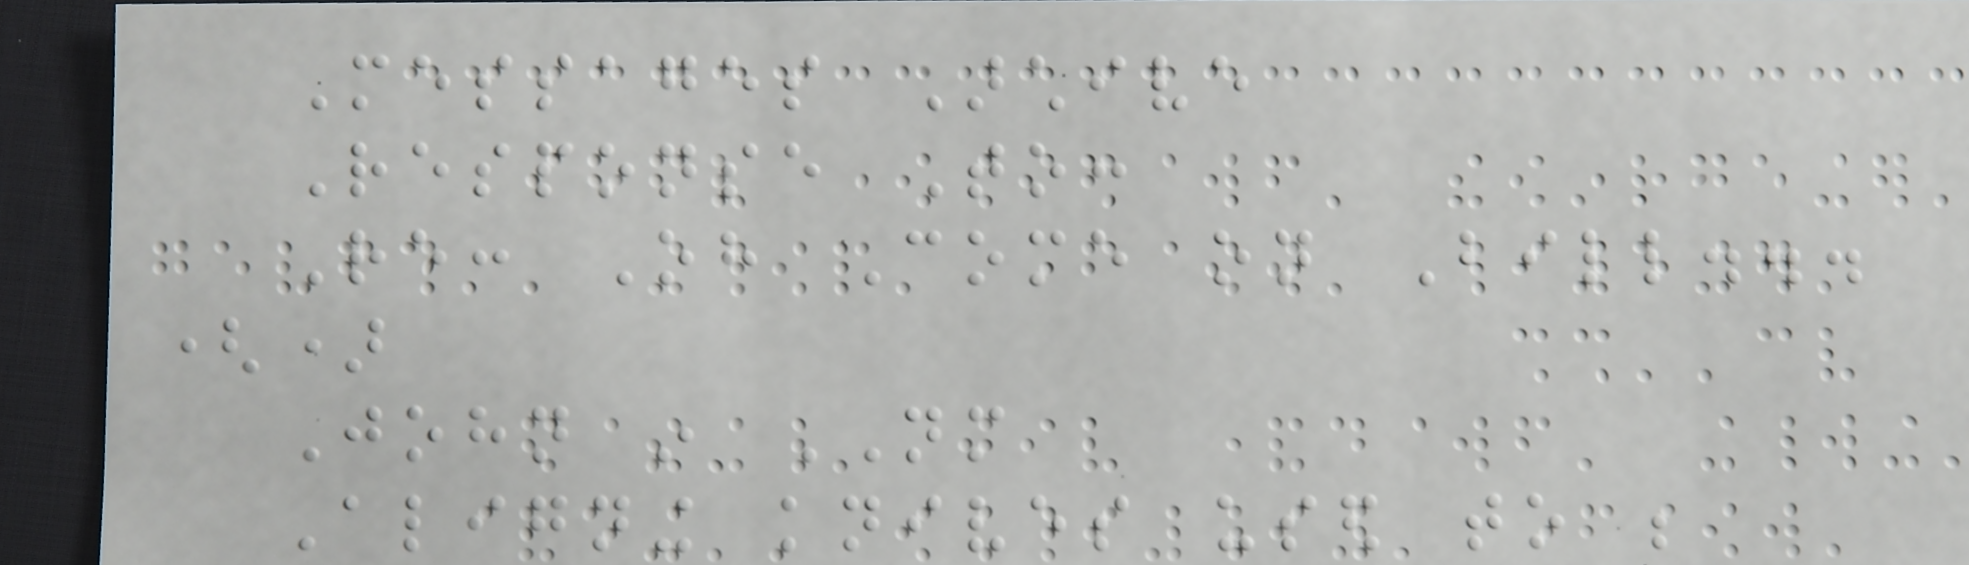Messages Archive
Response To:
Re: Oh Come on Bill...
()
John in NM
Aligning knives used to be
